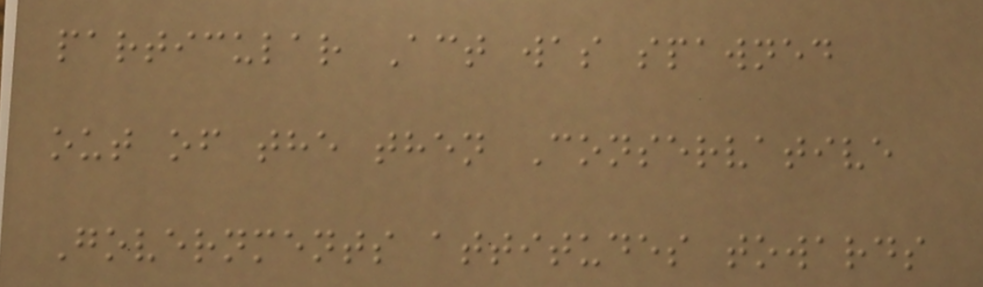particular Act was spawned
out of the then Conservative
Governments attitudes towards
